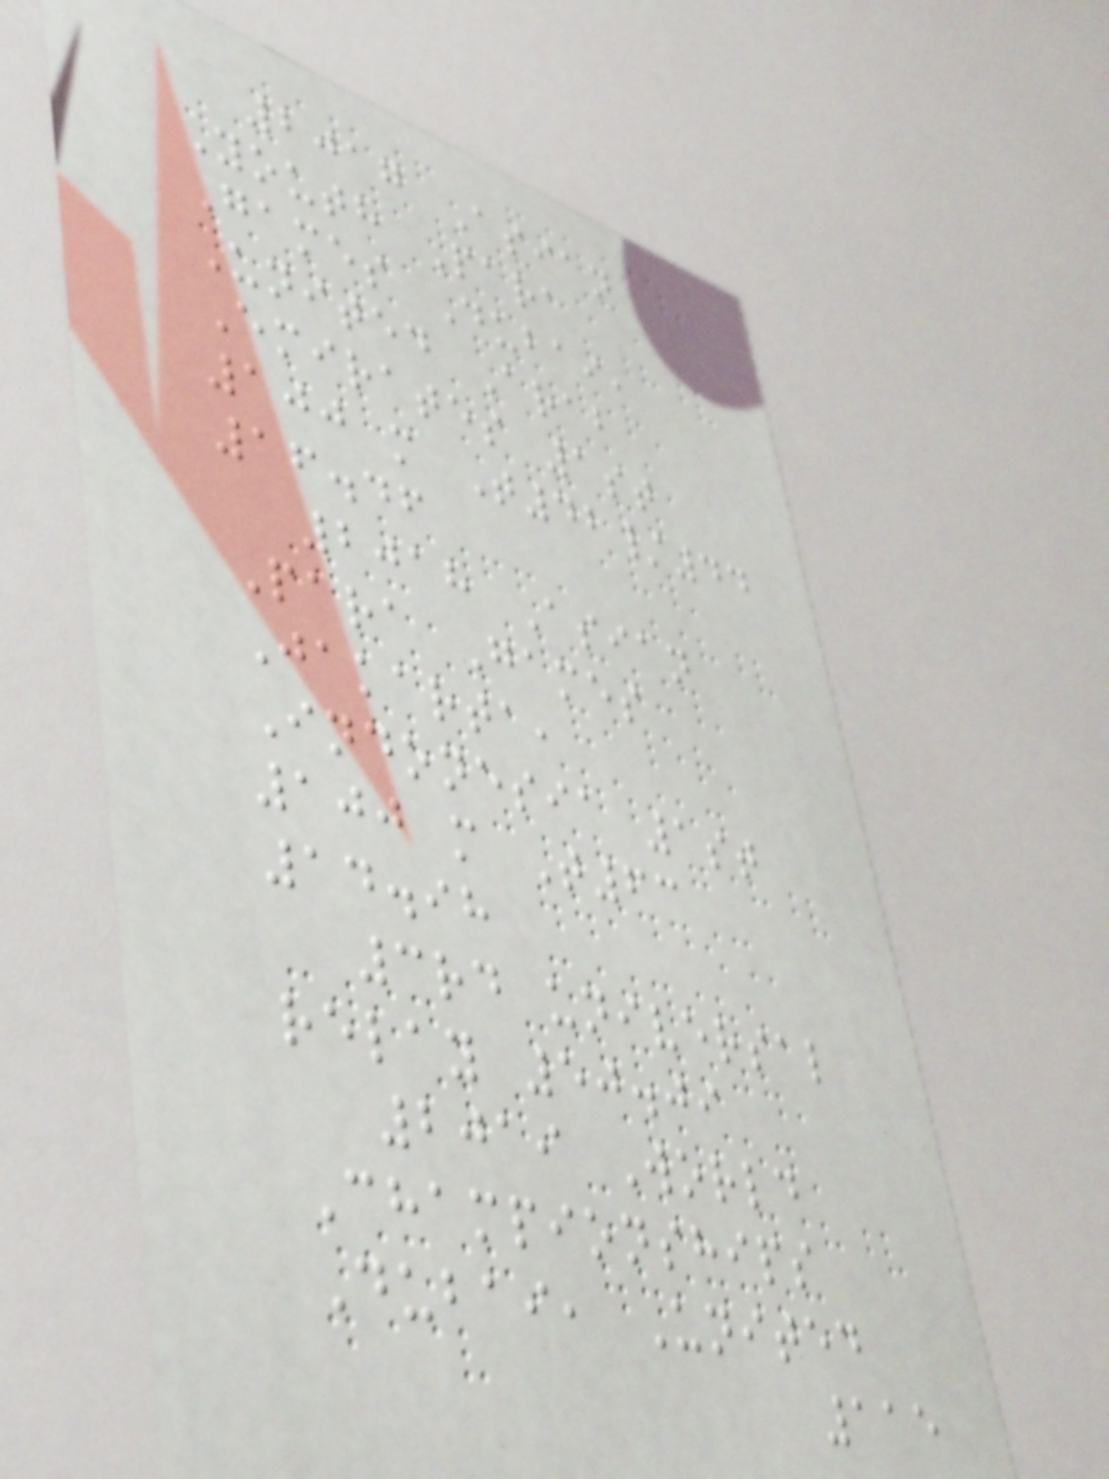2017 Asian
Youth Para
Games Dubai,
United Arab
Emirates 1st
100 m T42/44
16.46
2018 Asian
Para Games
Jakarta,
Indonesia 1st
100 m T63
14.98
3rd universal
relay 50.09
2019 World
Championships
Dubai, United
115
